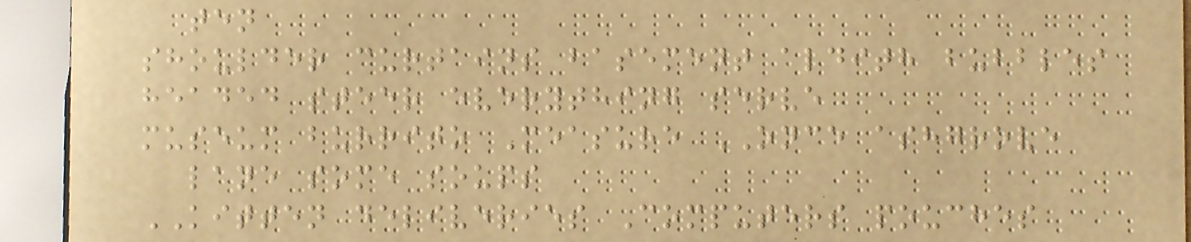ten
shoulder curtains basement aldith bubbles
headed steer everything serve
museum burrito Measure ONCE ashgrove
lane some soups
KITTEN deliveries Computers pouches
